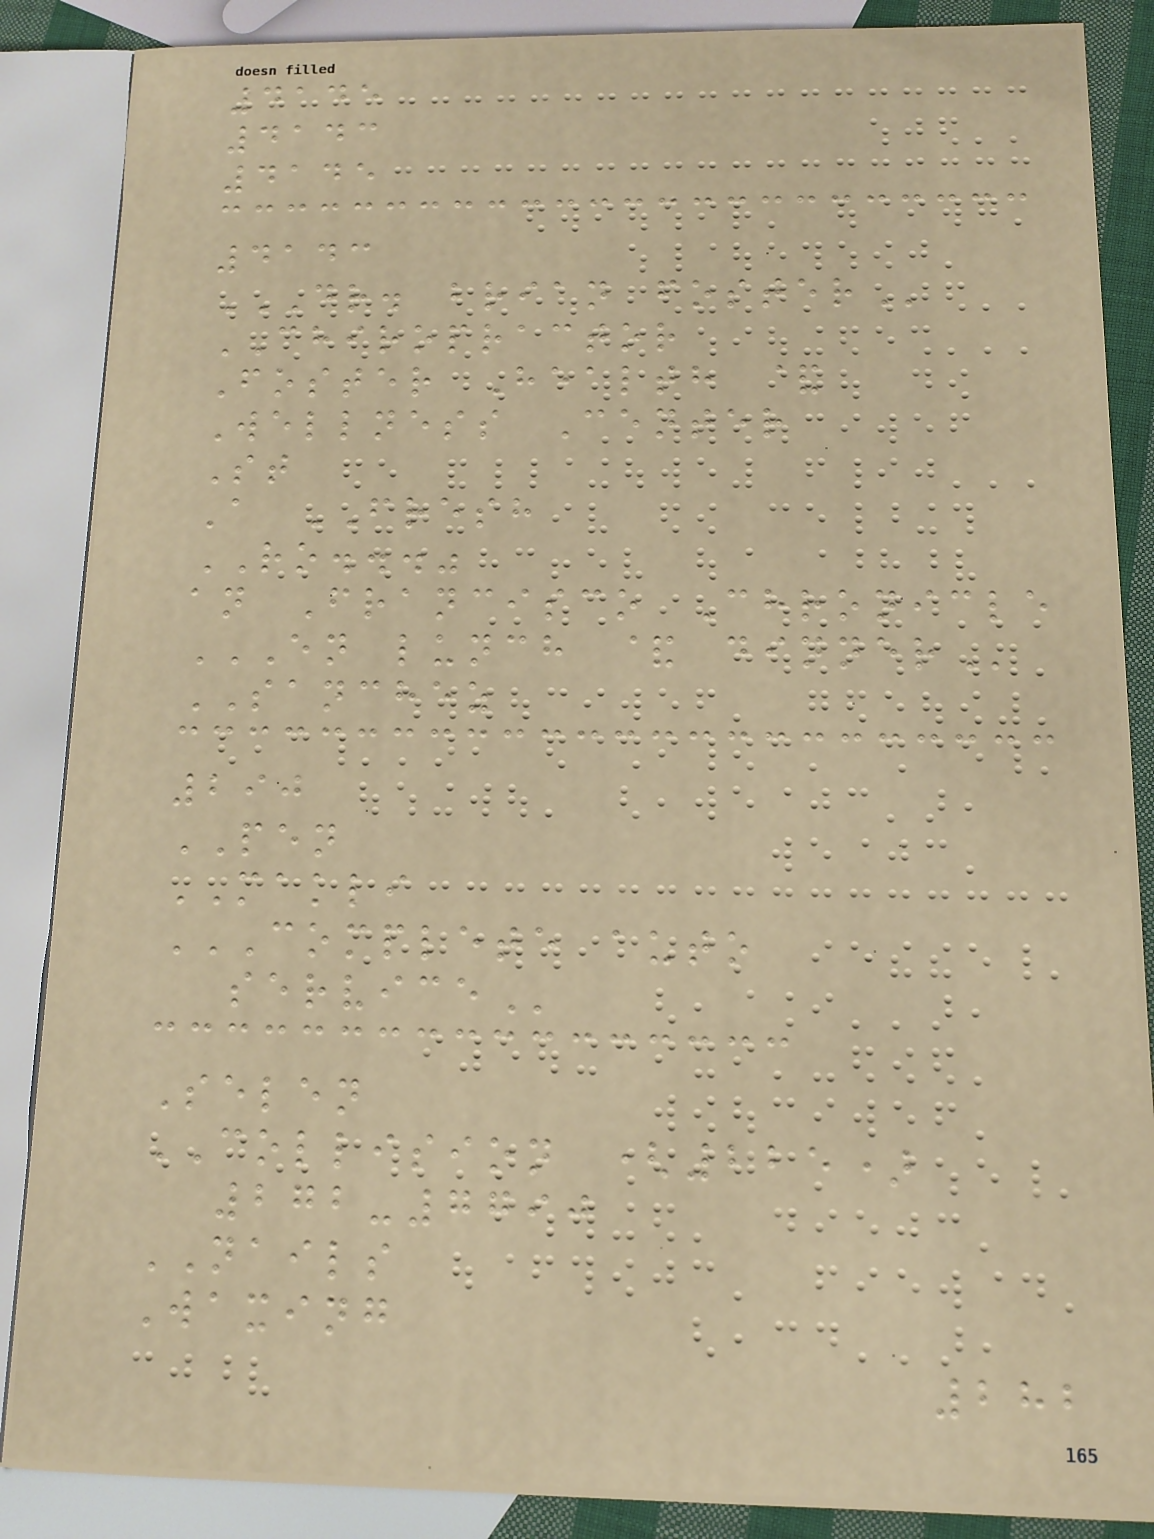4145
4143
4145
4143
DR. BRIAN FOSTER
CHIROPRACTOR
Foster Health &
Wellness Center
St
A FRESH
RO..."
an Francisco Chronicle
EN LUNCH & DINNER
SANCHEZ
290
PEN
MAKLI
COMPLETE AUTO
SERVICE
Selen
COLLISION (225)
272-7790
NAILS
Waxing
282
